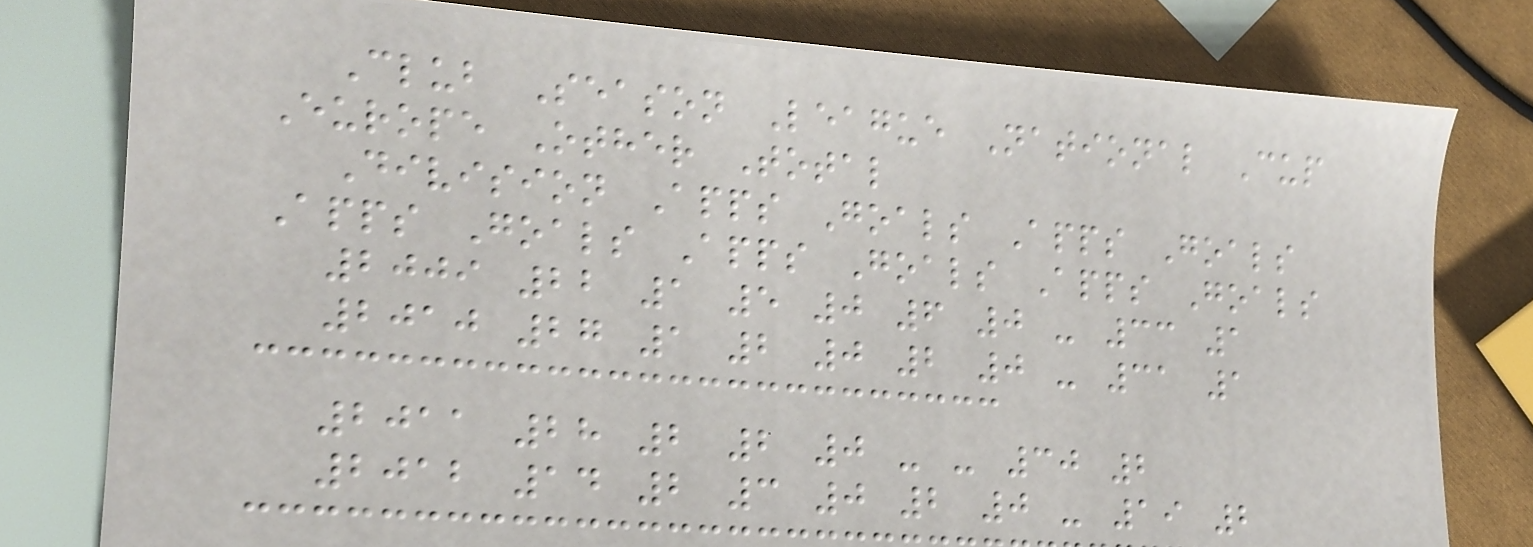Club Season League National Cup
Europe Other Total
Division Apps Goals Apps Goals
Apps Goals Apps Goals Apps Goals
2009 22 1 5 0 6 0 - 33 1
2010 27 1 2 0 2 0 - 31 1
2011 28 2 2 0 - - 30 2
2012 14 2 3 0 2 0 - 19 2
